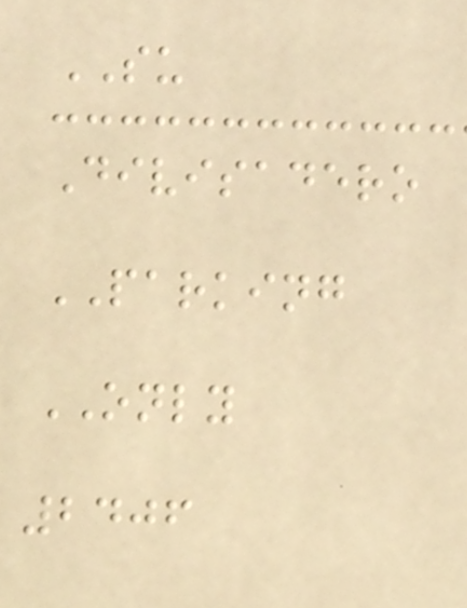SU
Divisadero
PARKING
ONLY
2406
